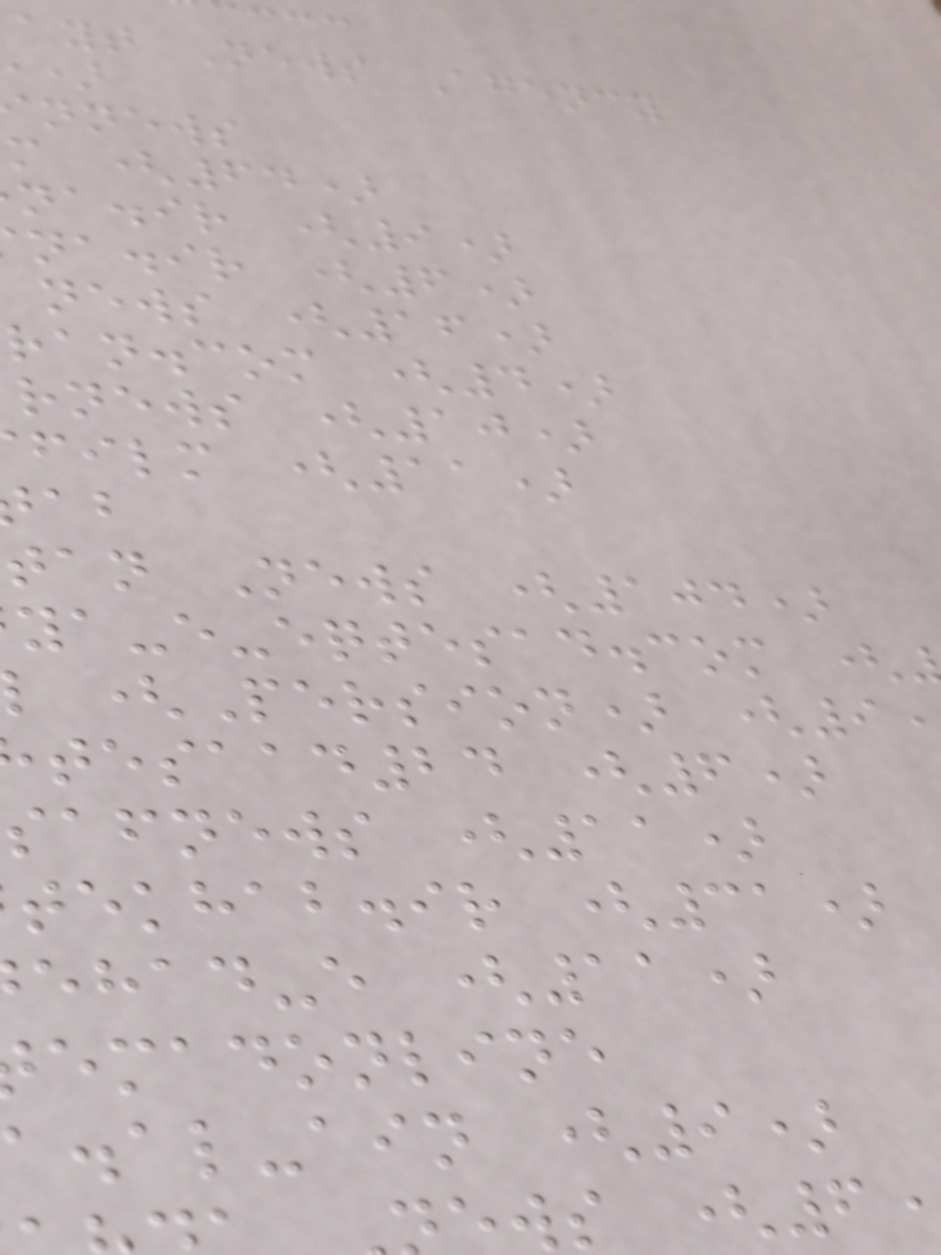ayt News Agency
nnews
m (64)
na.ir (9)
na.ir (6)
news (16)
ran.com (4)
rnews (10)
film (11)
tan News (104)
ya-e-eqtesad.com (
(Persion) (9
tesaad24 (6)
safnews (11)
tekhab.ir (31)
ehad-e (11)
emadonline
a.al-ain (9)
ws (6
